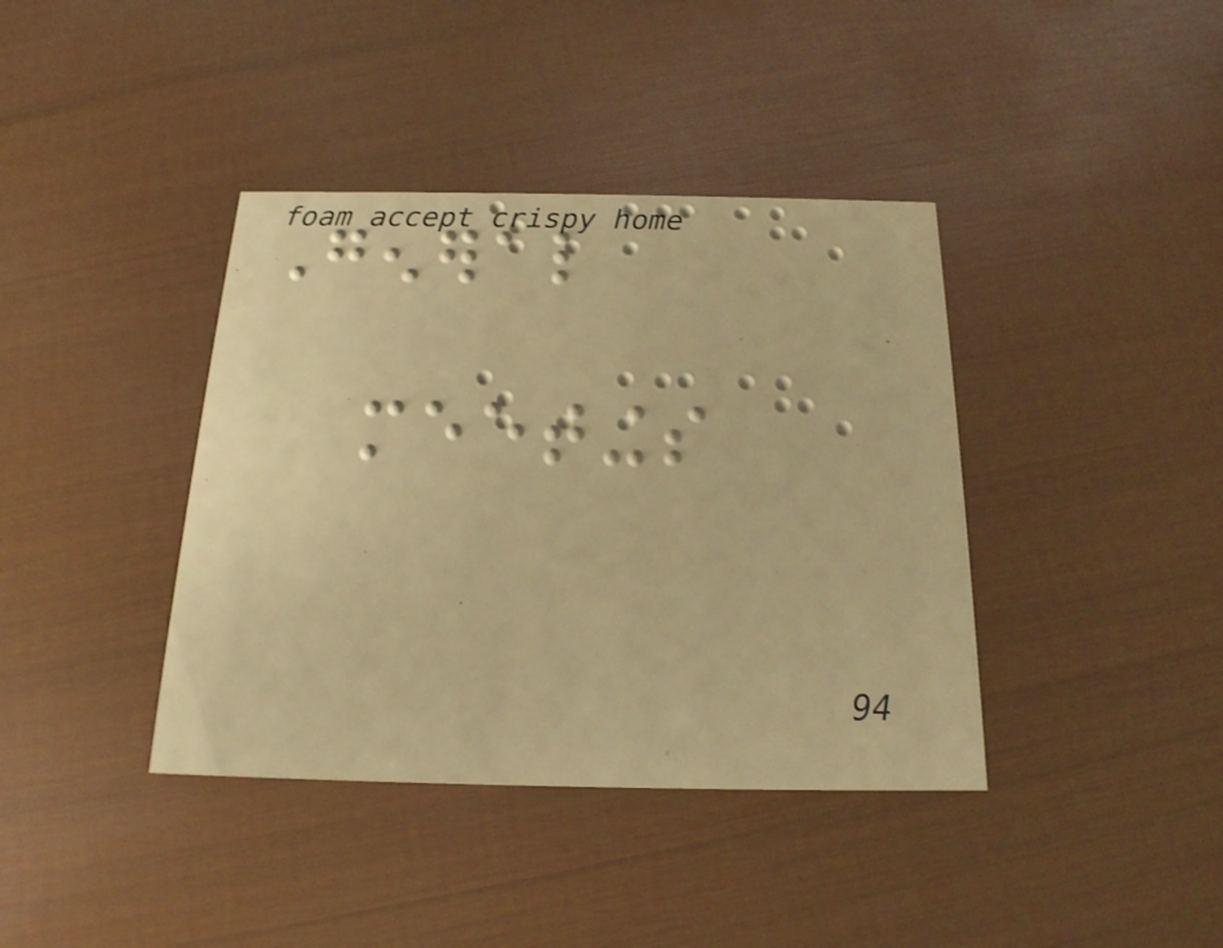General
meetings
